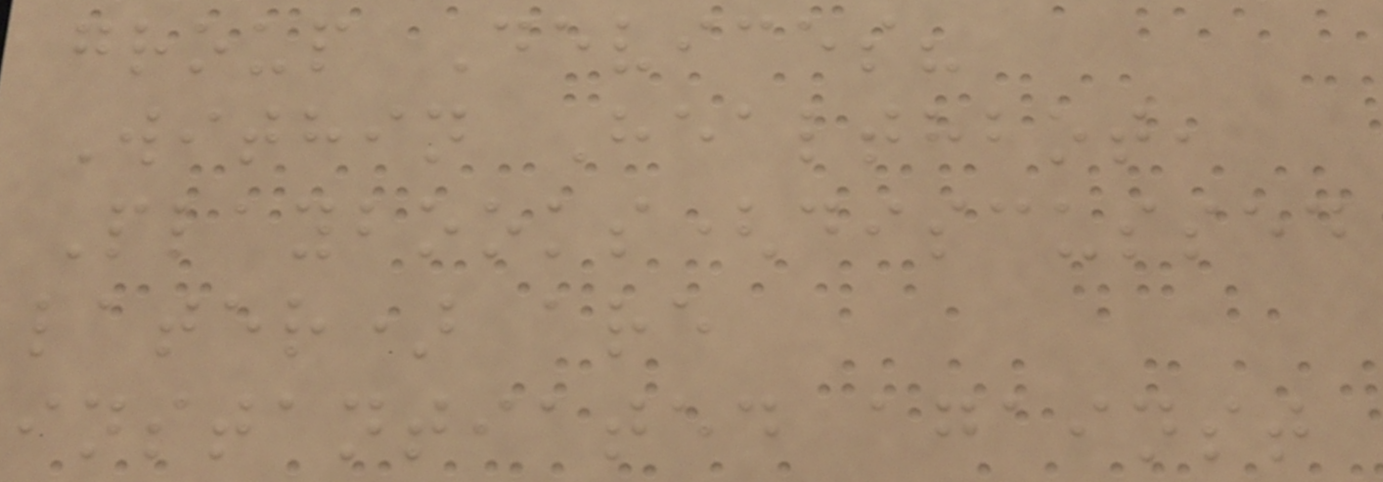group Devices?
Within Healthbot,
Playbooks(discussed
later) are
instantiated against
